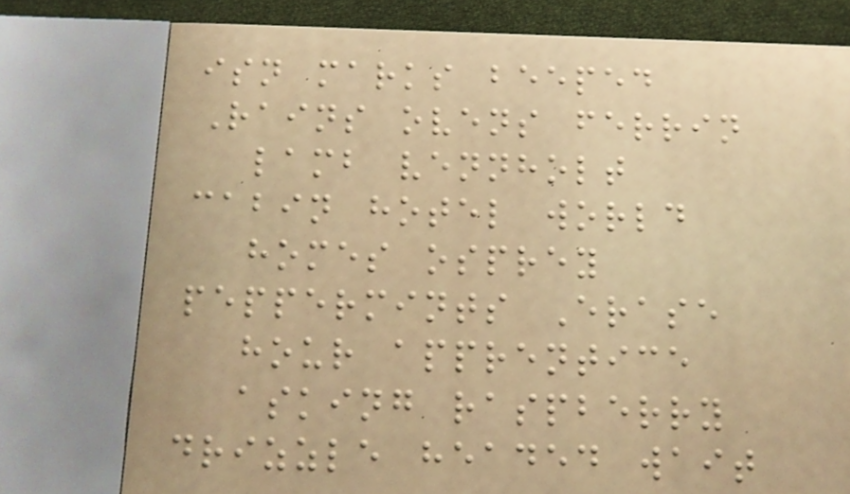isn marks beeped
Rains ovens ferrin
lamb vennholt
cabin hotel world
homes osprey
peppermints Erase
hour apprentice
asking raspberry
drizzle headed wait
